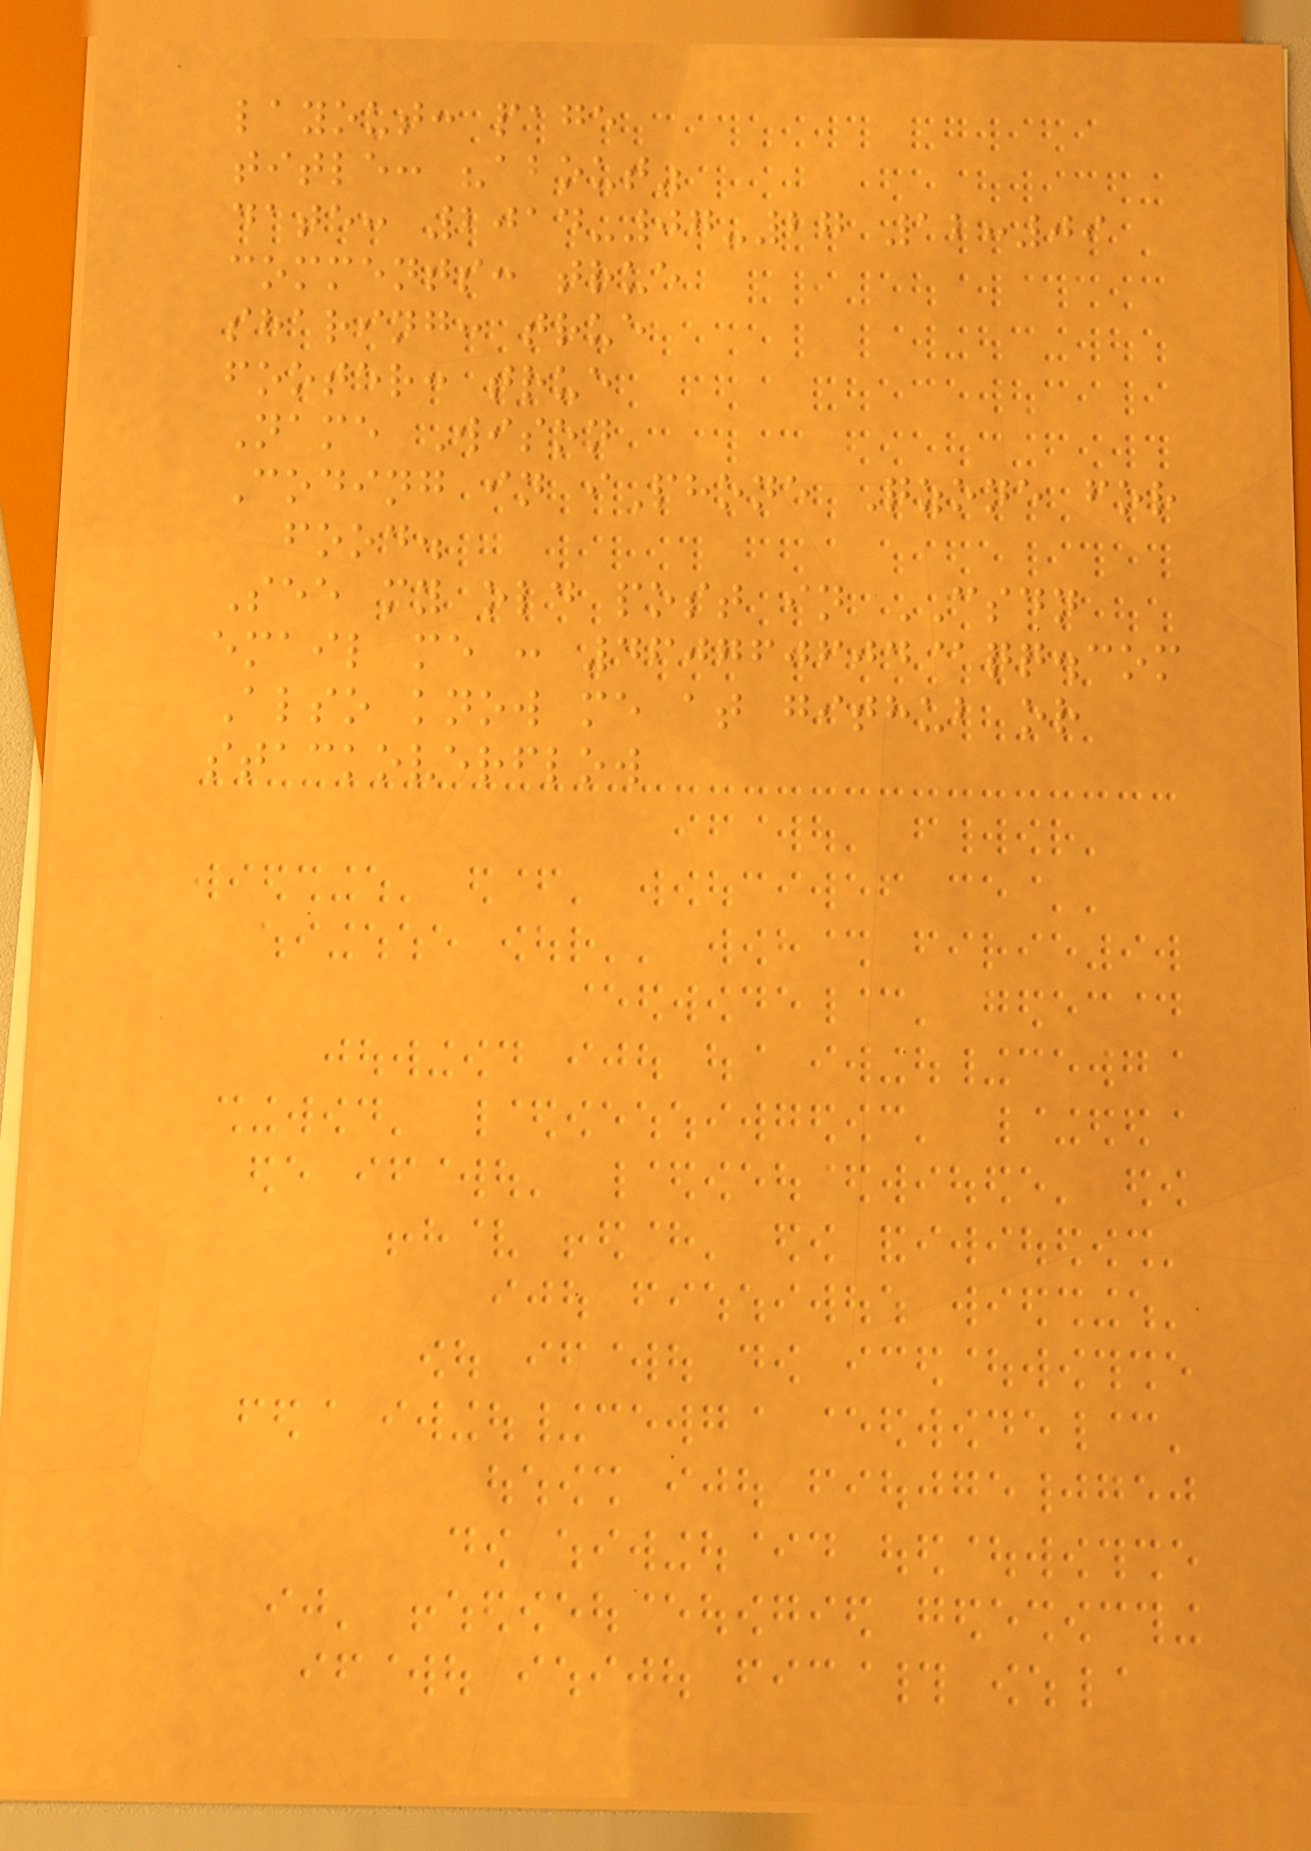layout: page
title: "about"
date: 2014-07-27 12:09
comments: true
sharing: true
footer: true
Name Wison
Coding in iPhone Qzone for
food.
See my old post in CSDN
email me : 460760604@qq.com
Also know me at github or
stackoverflow
